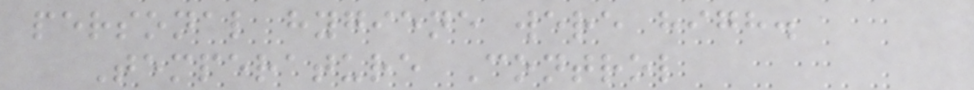personal hygiene were high.
Temperature Control
